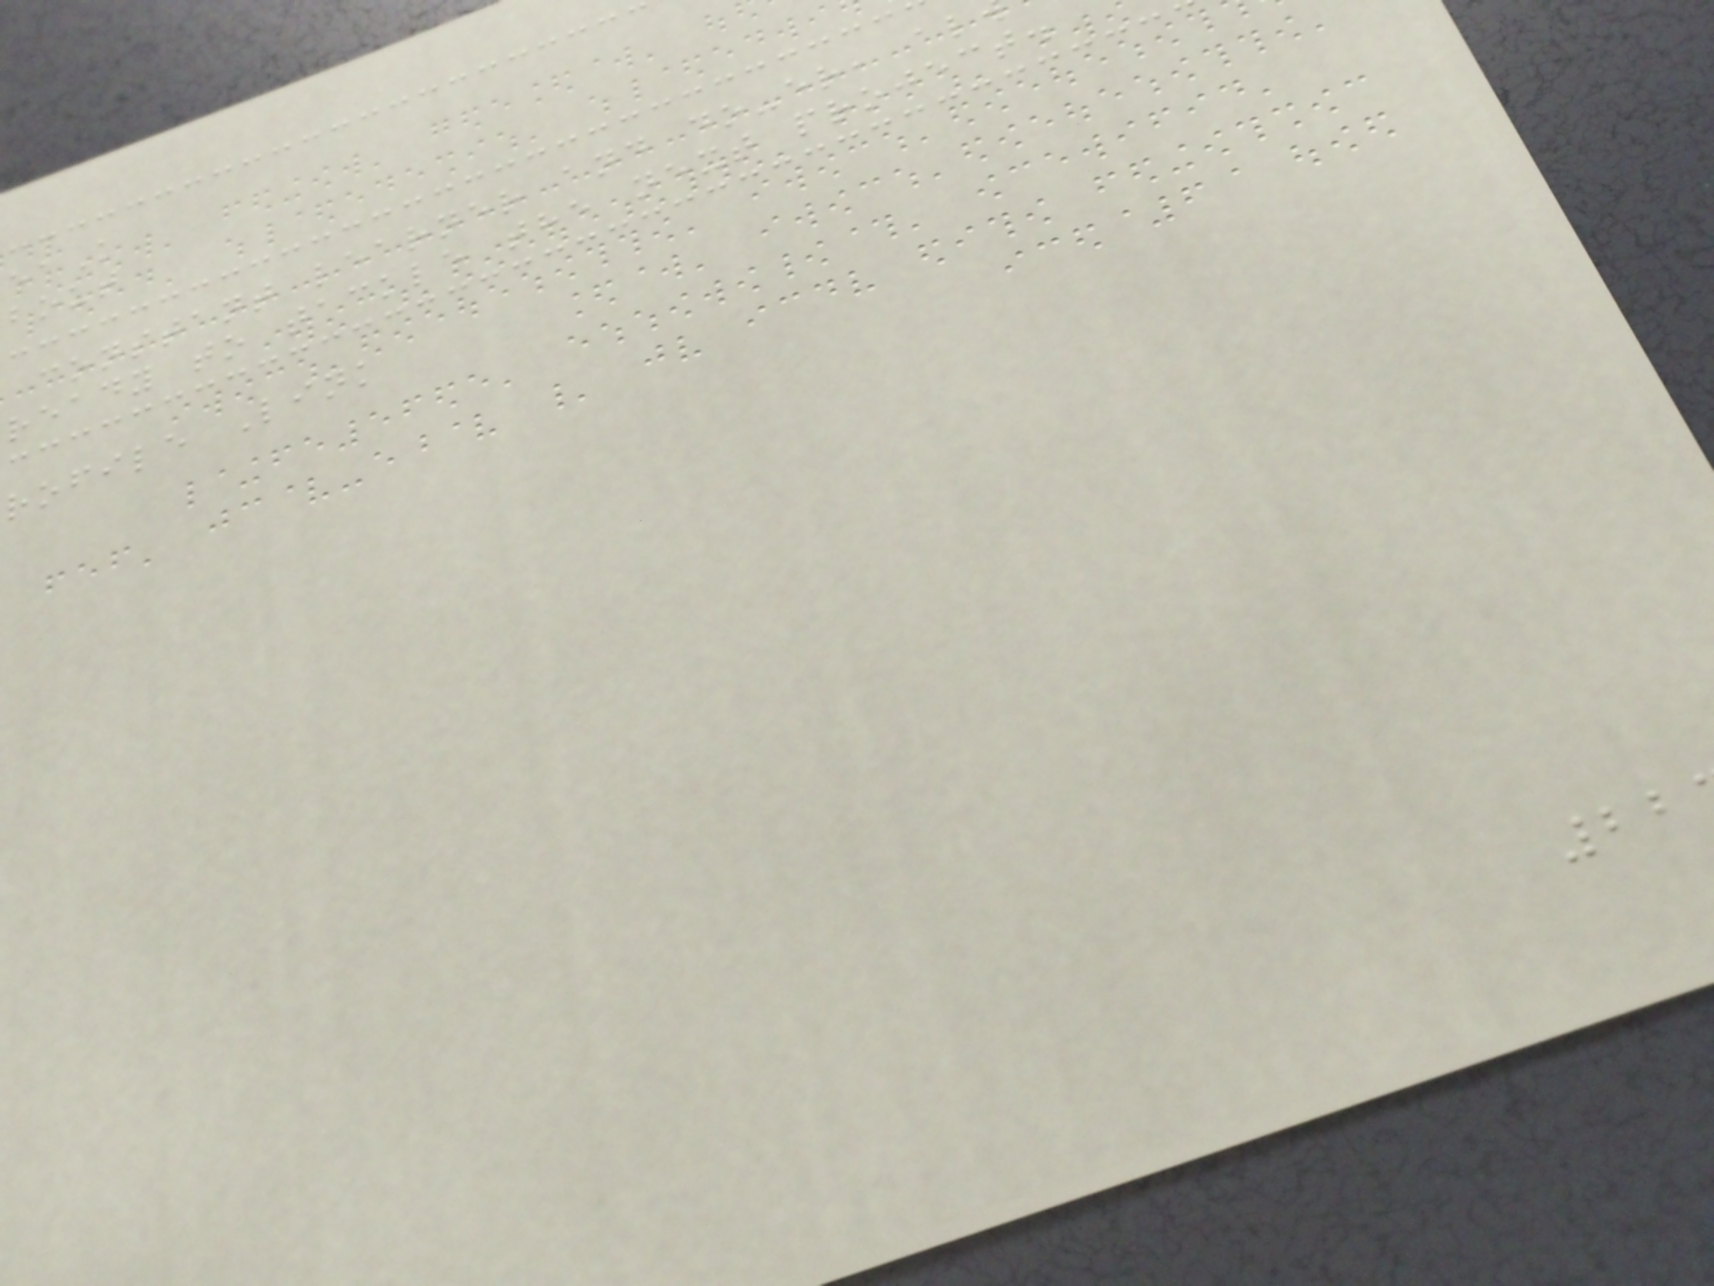eaK
bout
constant learner and do-er, al
ready to tackle the next project.
rofile Link
